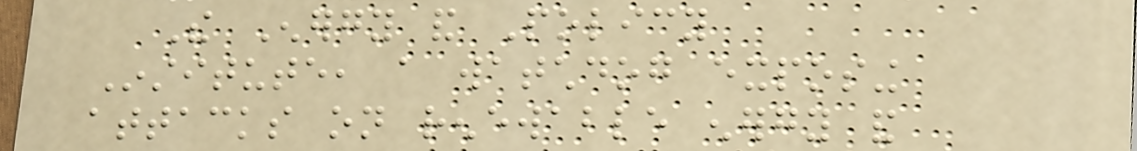The Energy and Policy
Institute, a watchdog exposing
attacks on renewable energy and
